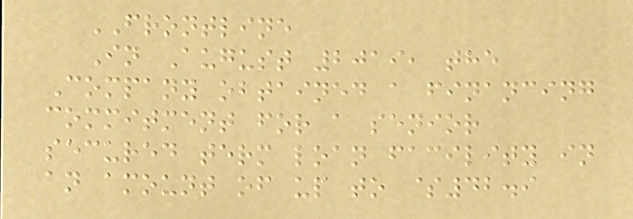FRONTLINE
In August 2019, the
Company obtained a financing
commitment for a senior
secured term loan facility in
an amount of up to $42.9
